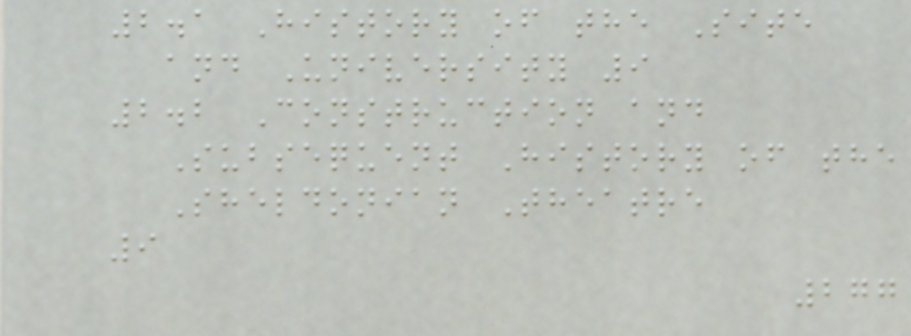2.1 History of the Site
and University 9
2.2 Construction and
Subsequent History of the
Sheldonian Theatre
9
277
